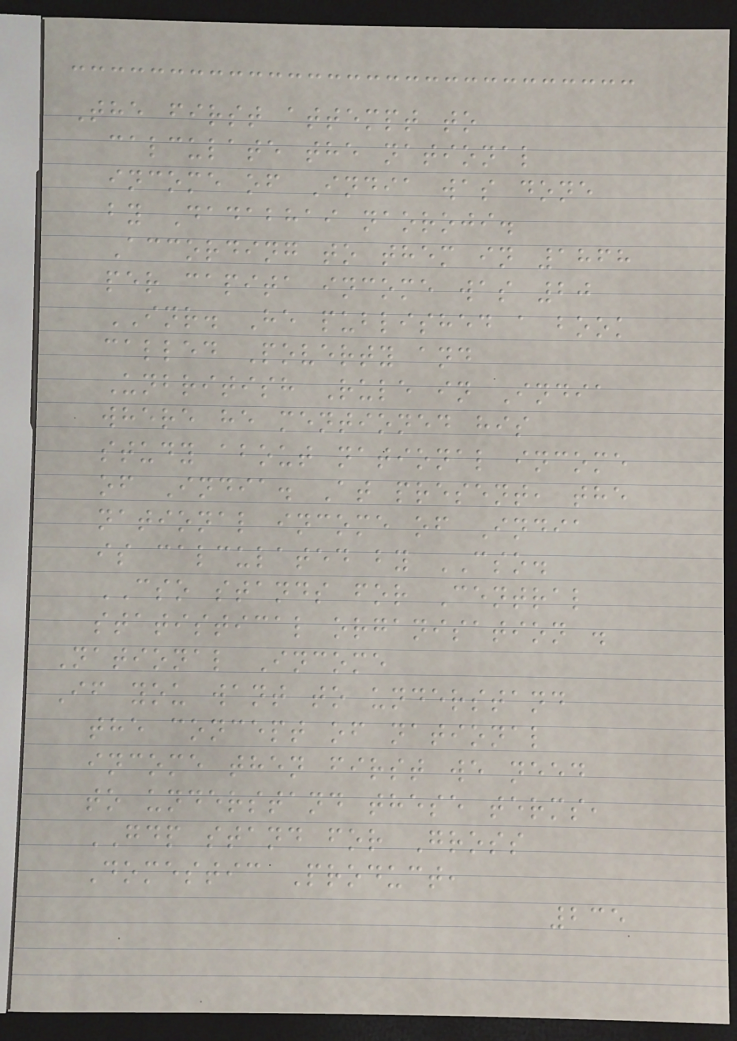The first attempt to
calculate the national
income of India was done
by Dadabhai naoroji.
According to them in 1868
per capita income was 20
INR. He published a book
called Poverty and
Unbritish Rule in India
where he mentioned his
study about national income
of India. At present, the
national income of India
is calculated by CSO.
CSO stands for Central
statistical organisation .
National Income
If you want to understand
the concept of national
income then first we need
to understand these terms,
GDP stand for Gross
Domestic Product,
235
